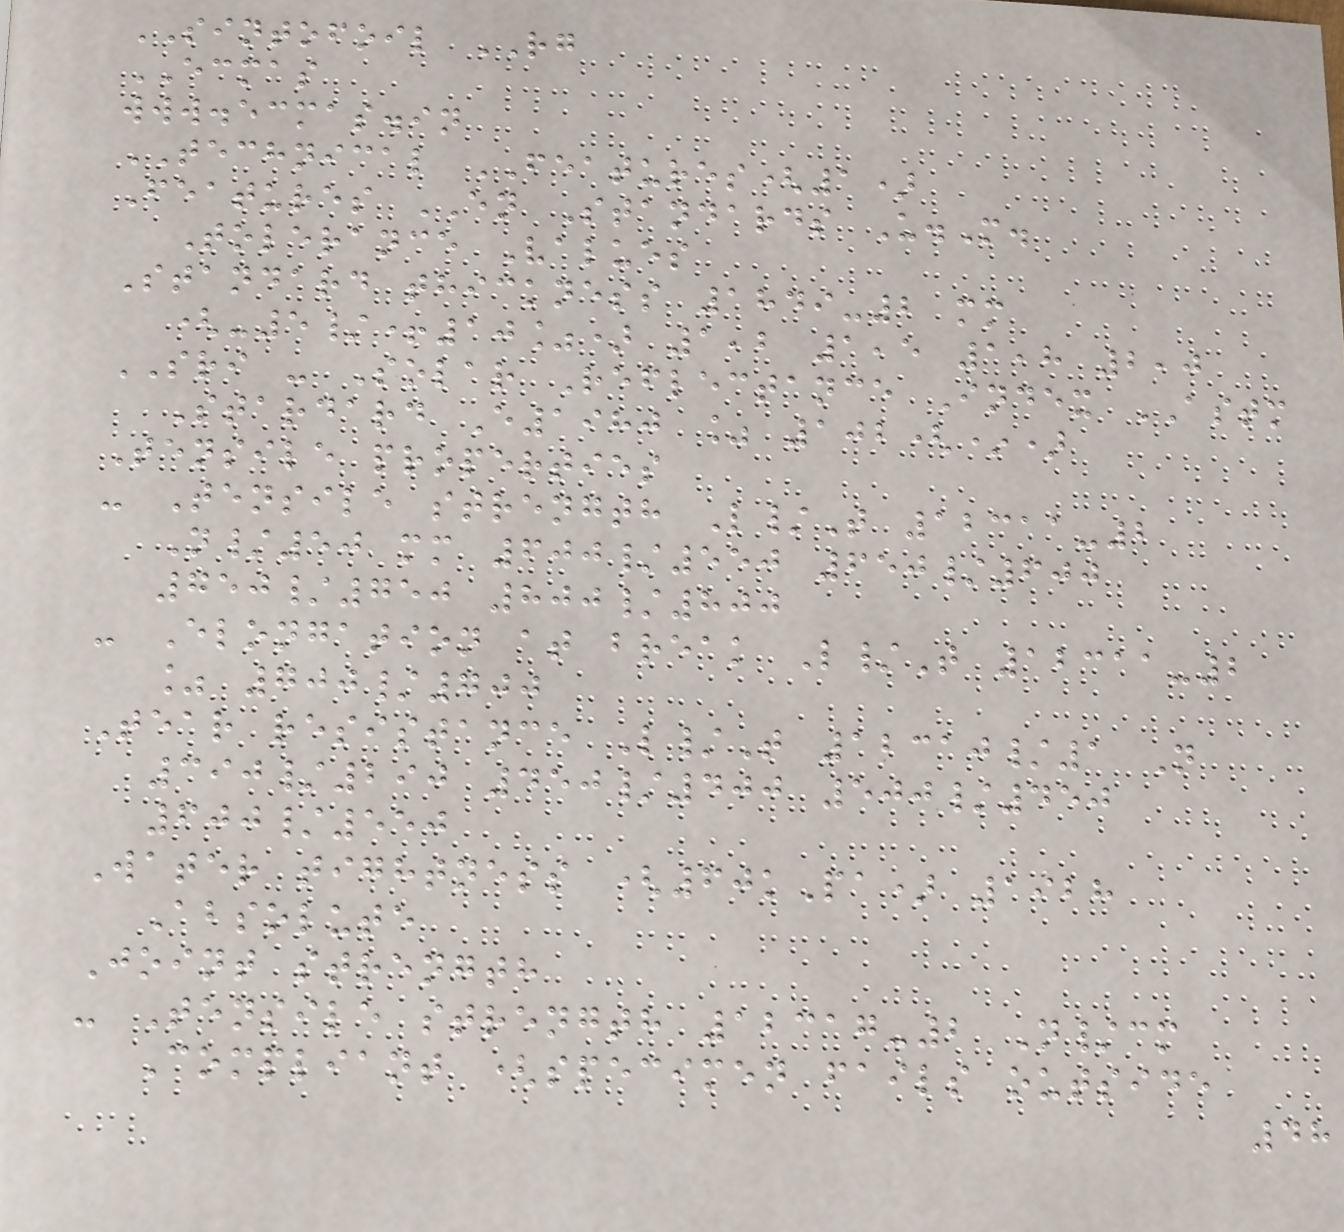SINTOFOIL RG
ECMAS
www.ecmas.in
TECHNICAL FEATURES(1)
Features EN Standards U.M.
Tolerance Values
Standard thickness 1849-2 mm
(-5/+10%) 1,2 1,5 1,8 2,0
SRI - Solar Reflectance Index ASTM
Stardard E1980 % 102(*)
Tensile properties
- Tensile strength L/T 12311-2
N/50 mm 600/550 650/600
750/750 800/800
- Elongation at break L/T 12311-2
% 700/700
Tear resistance L/T 12310/1 N
390/290 450/400 500/450
600/550
Water tightness (60kPa) 1928
Absolute
Joint strength
- Tensile strength 12317-2 N/cm
Compliant (specimen fails outside
48
